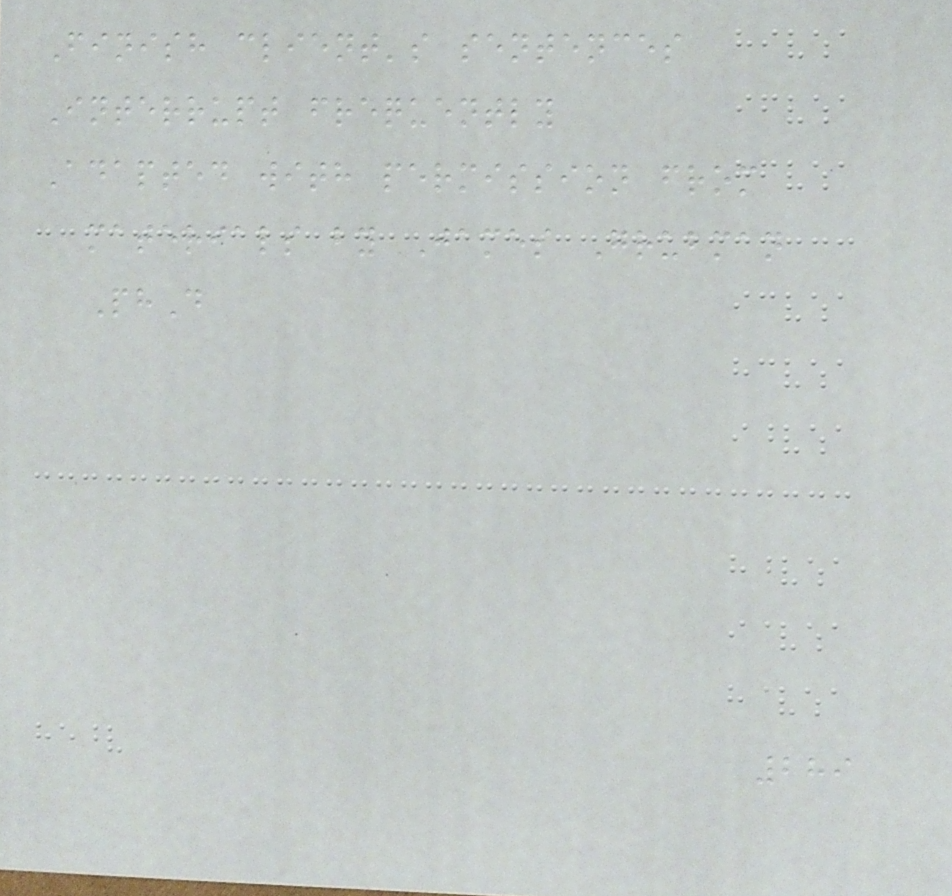Finish client's sentences
Interrupt frequently
Adapted with permission from
materials by James Grubman
PhD
289
